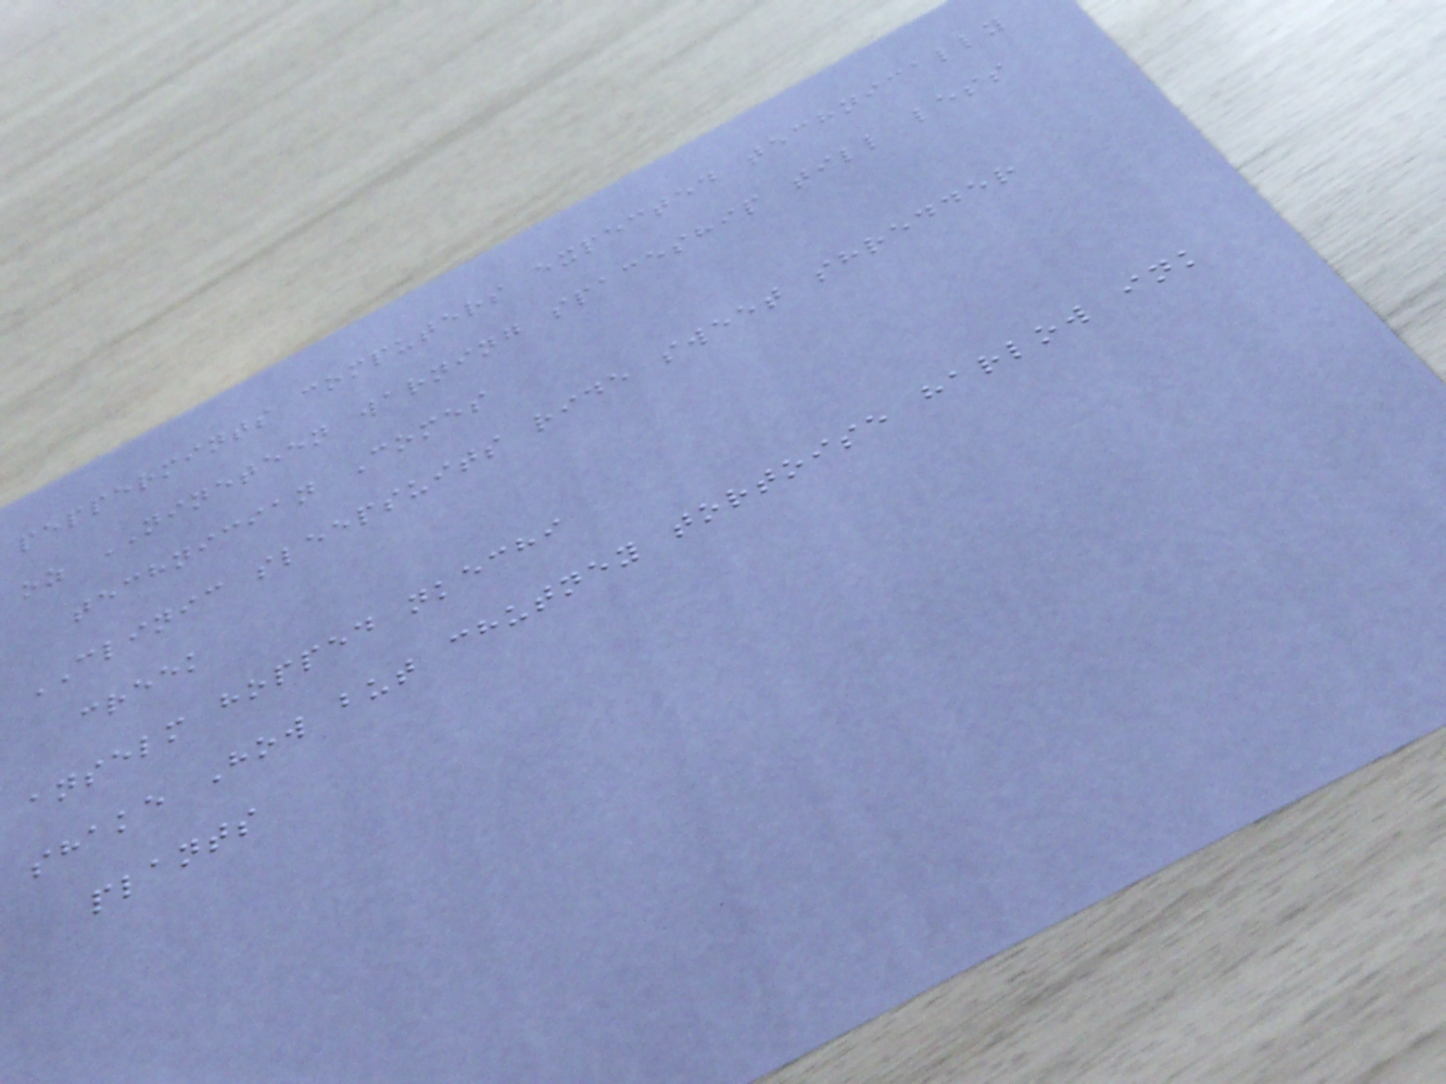peppermints computers expected technically
oz NINETEEN warning spaceship till less
technician Comes
CLINIC sleepsuits ride sweet shredder
creek
anselm hopped nkechi
shake How but chutney tortoise harlow ink
plants
